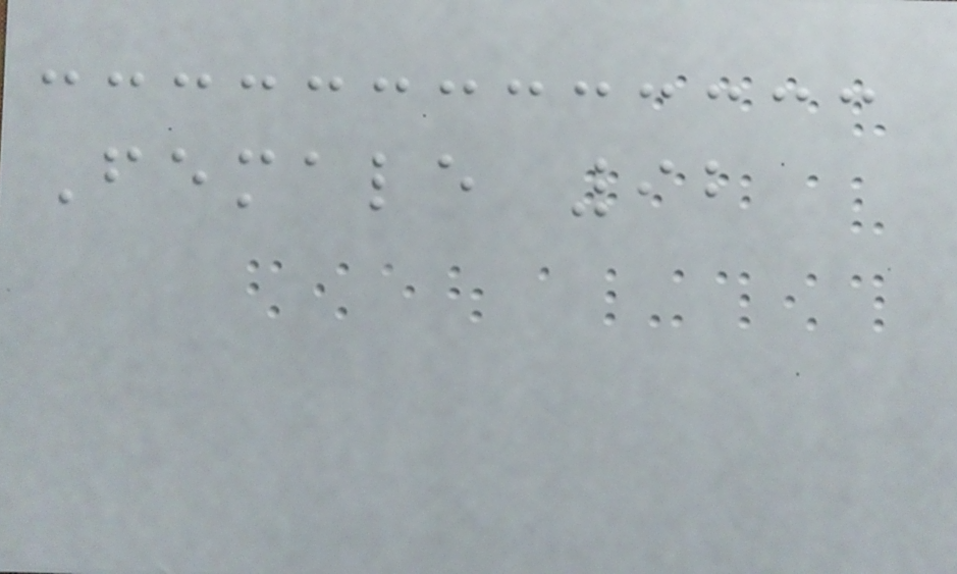Female 92
